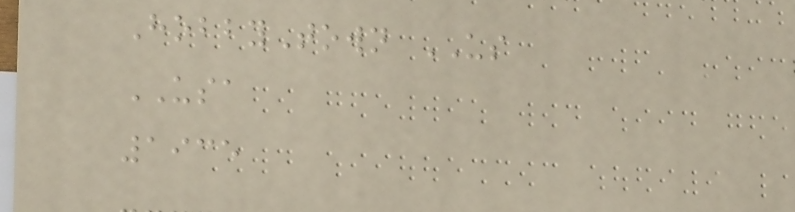HobbyTown US
USA
1935
